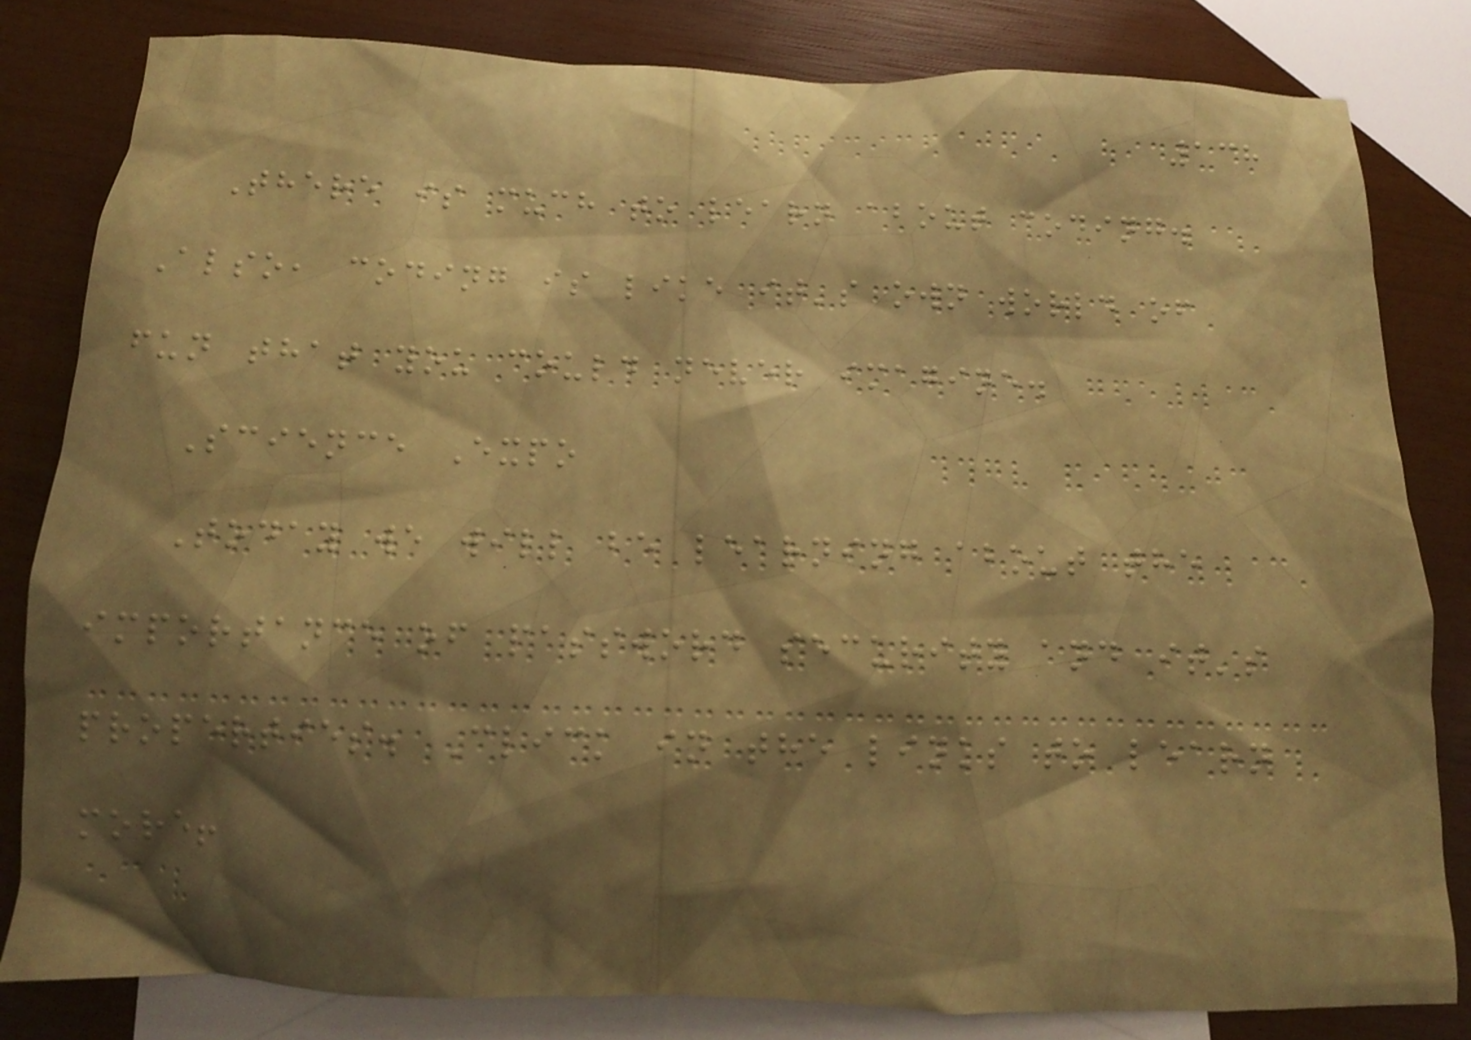138
There is much to learn about coding.
Also, coding is like it's own world of
fun that you could never imagine.
Science Expo
Today we will be learning about the
importance of password security and it's
properties. Click in the links to learn
more!
